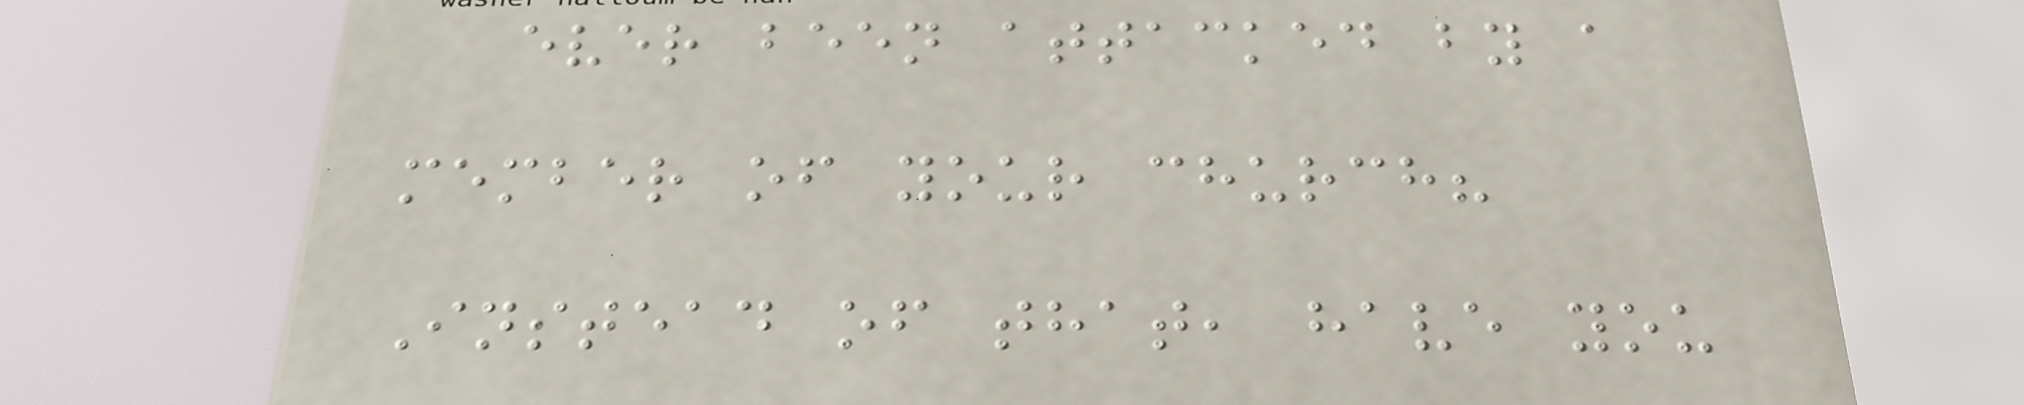ever been attacked by a
member of your church?
Instead of that, have you
